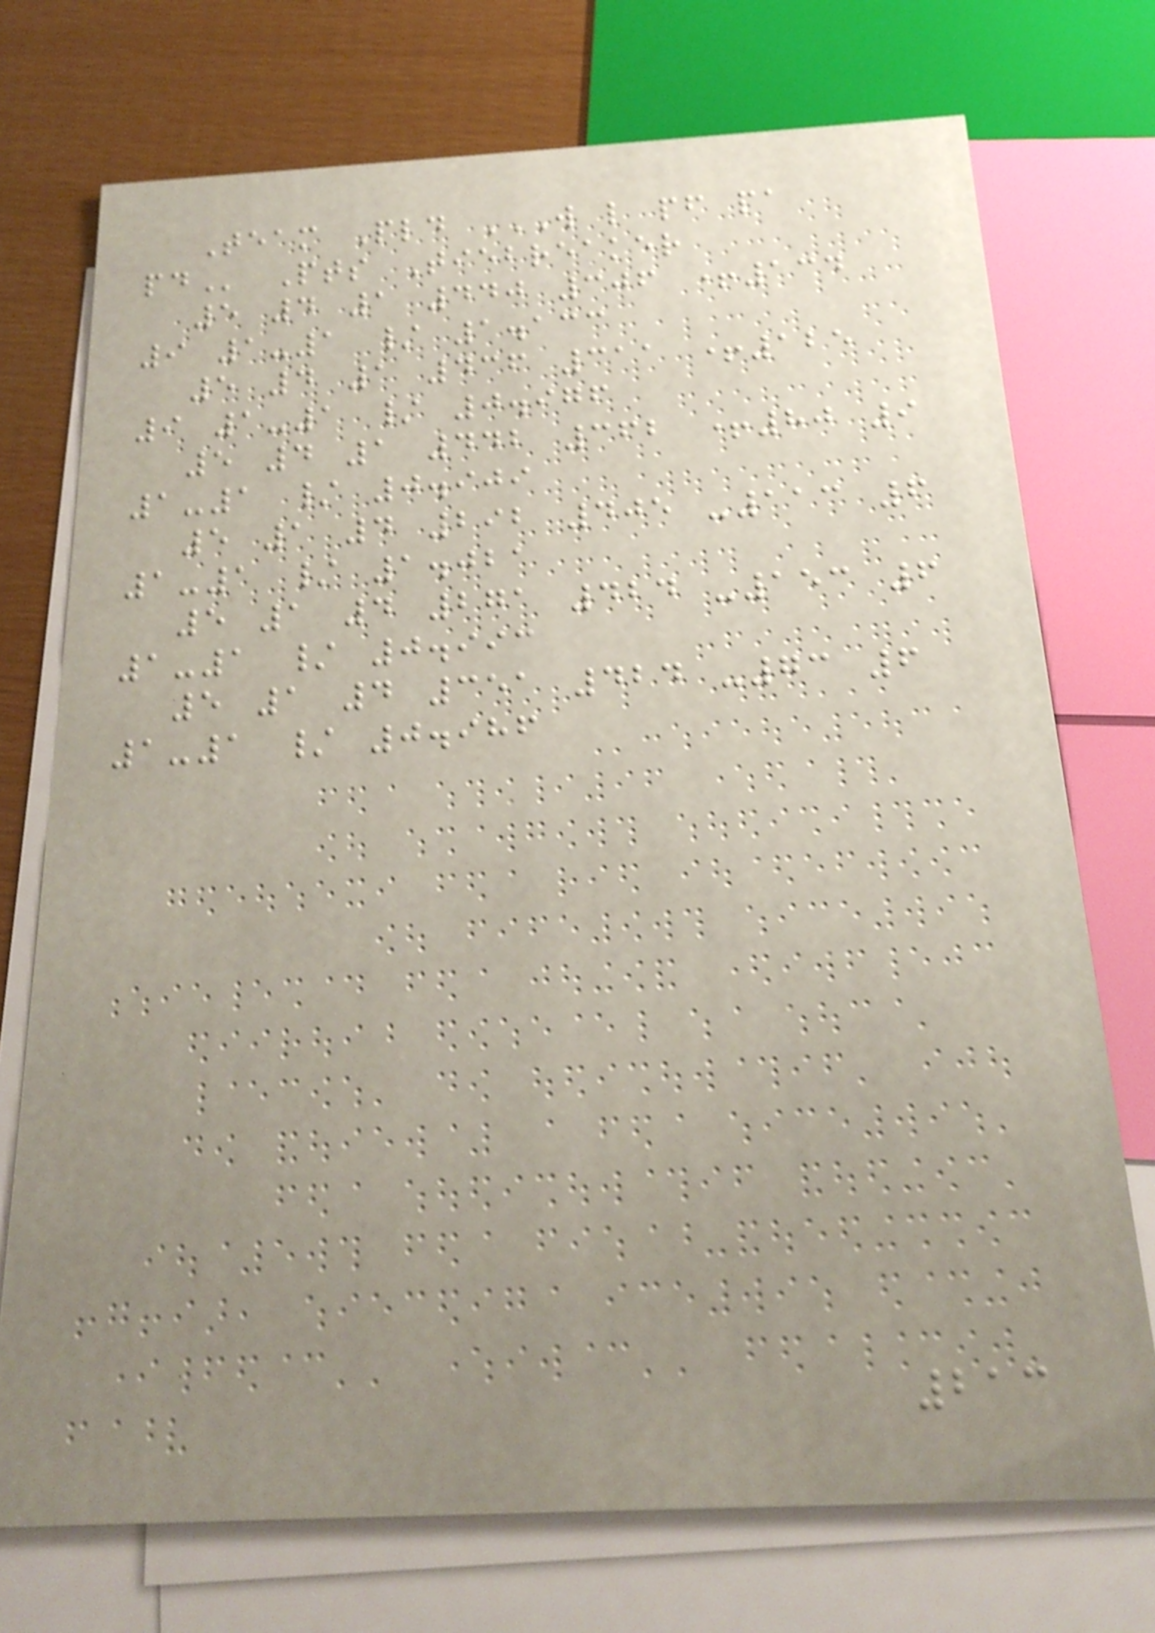Team Pld W L PF PA
PD Pts Tiebreaker
5 4 1 440 306 +134
9 1-1 / 1.133
5 4 1 436 311 +125
9 1-1 / 0.976
5 4 1 442 362 +80 9
1-1 / 0.909
5 1 4 292 405 -113 6
1-1 / 1.021
5 1 4 271 424 -153 6
1-1 / 0.993
5 1 4 351 424 -73 6
1-1 / 0.986
213
